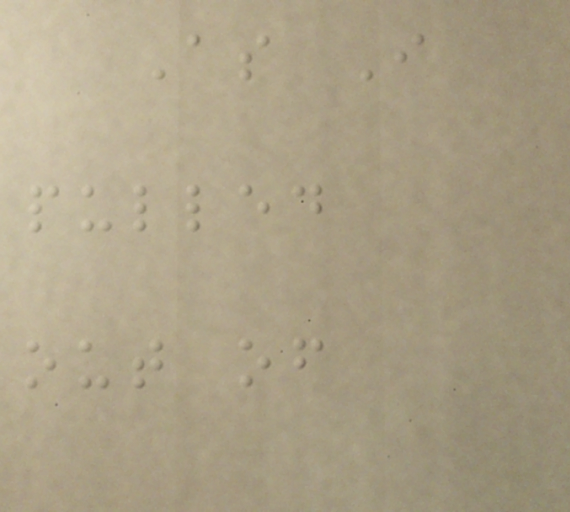As I
pulled
out of
